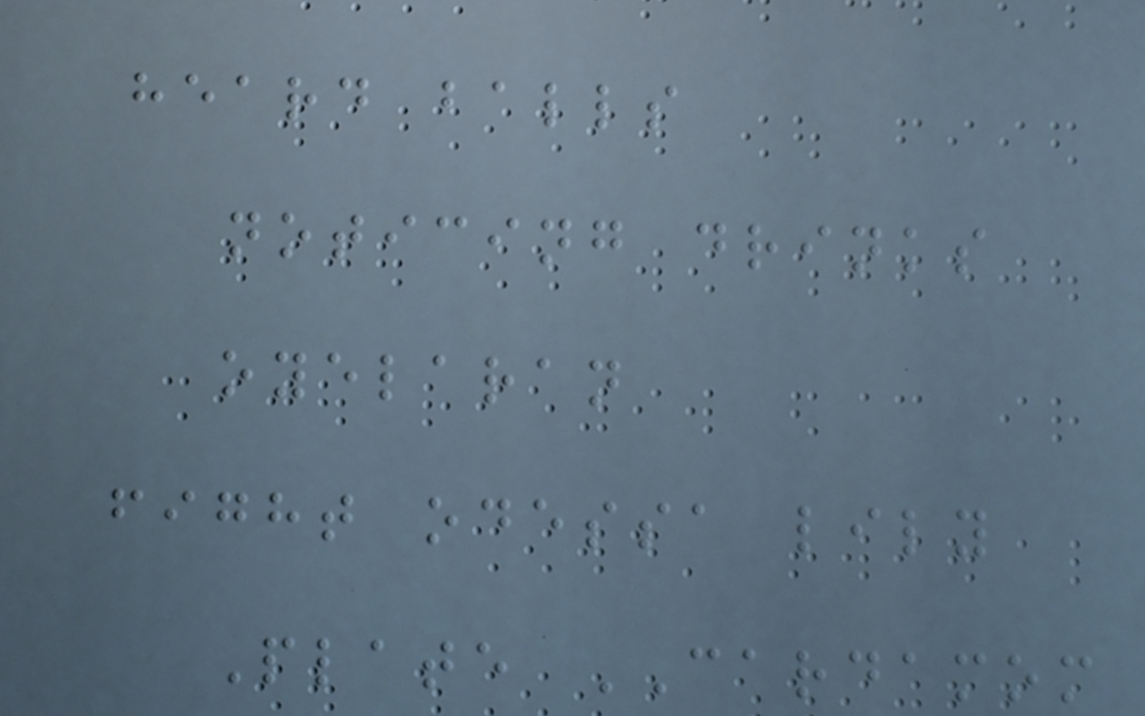heard balls
noticing drinks
oyelaran
fight odessa lily
Plate CARDAMOM
